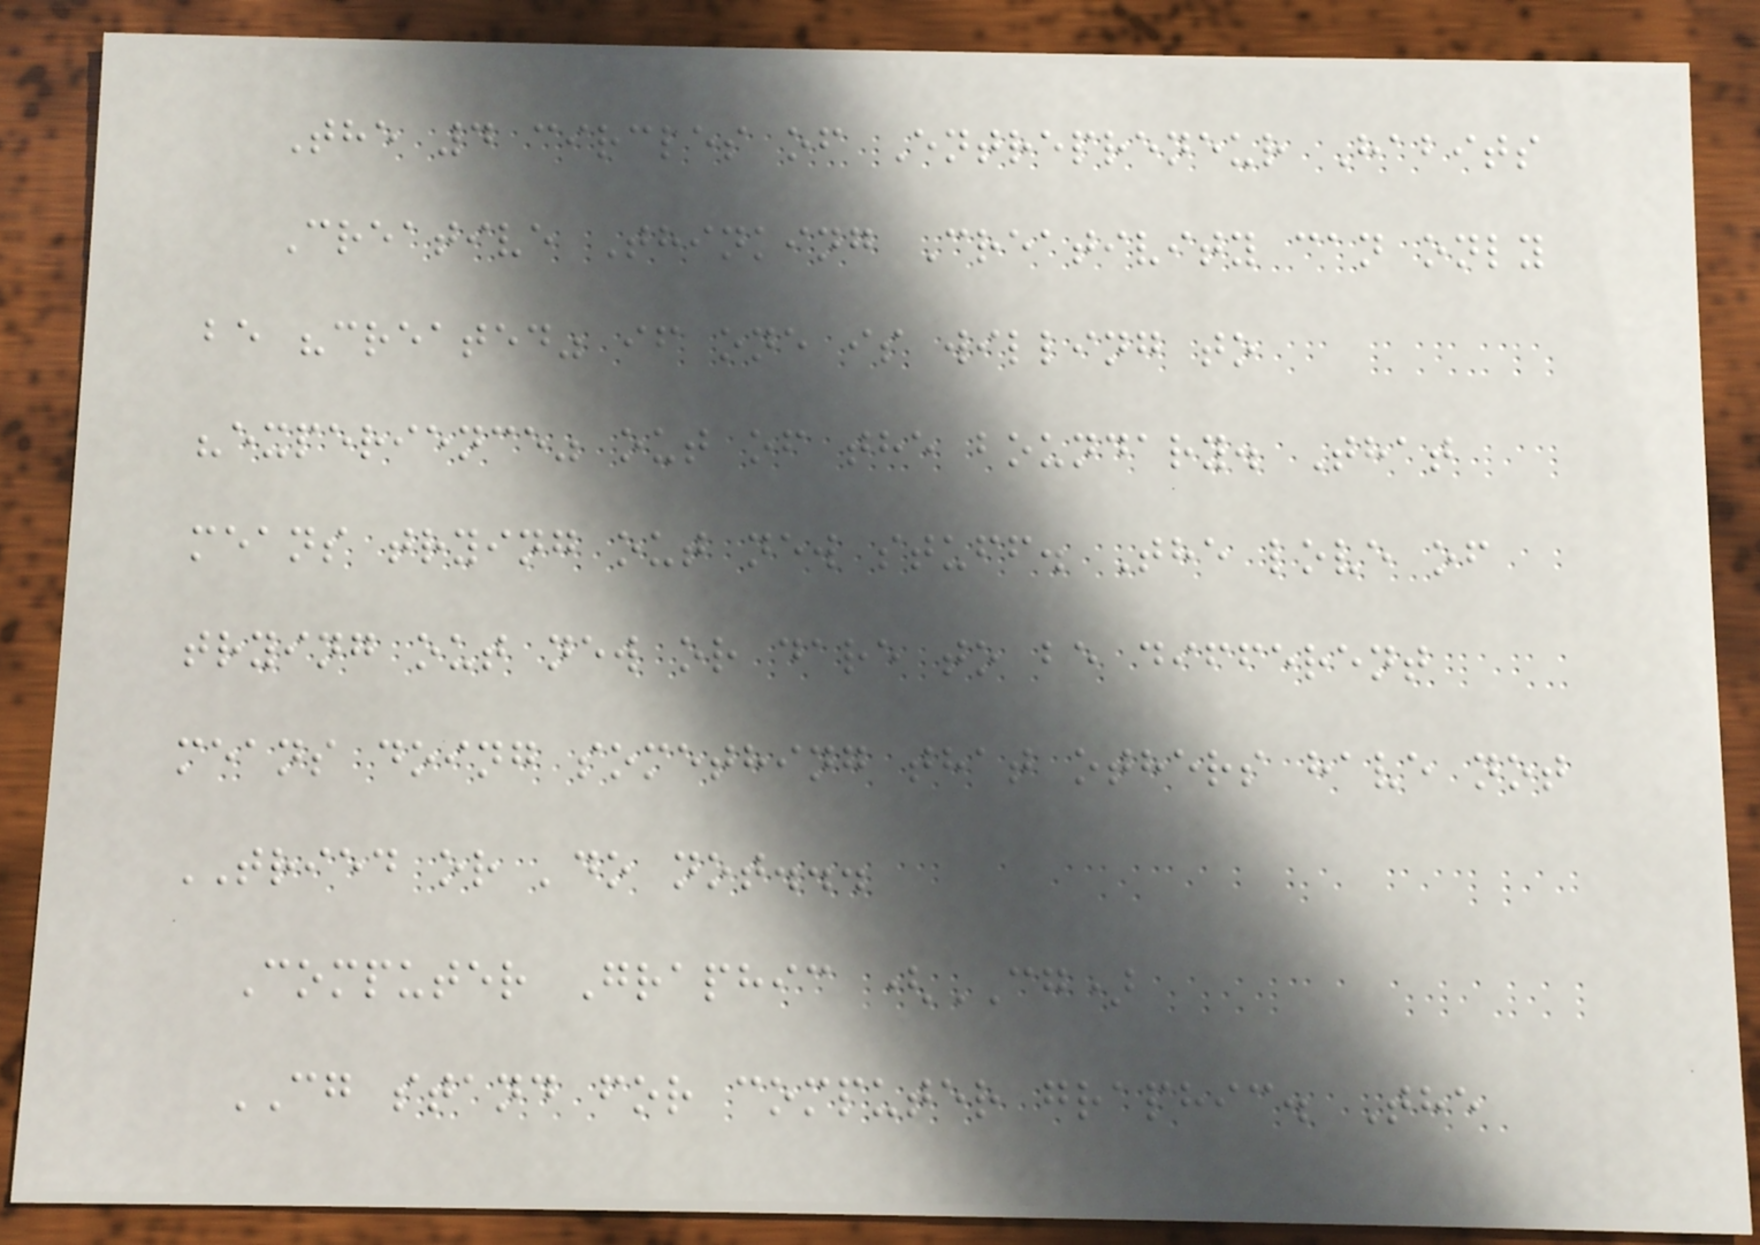The 4 circles of Entrepreneur Habits
Creative Thinking Creativity can only
be "created" if one is willing to
"experience" out of the boundary. That
means trying out new stuff. The love of
trying out new or dare to be different
means doing something that others have not
TRIED or 'do not...
Computer Graphic (CG)
CG stand for computer graphic. The
